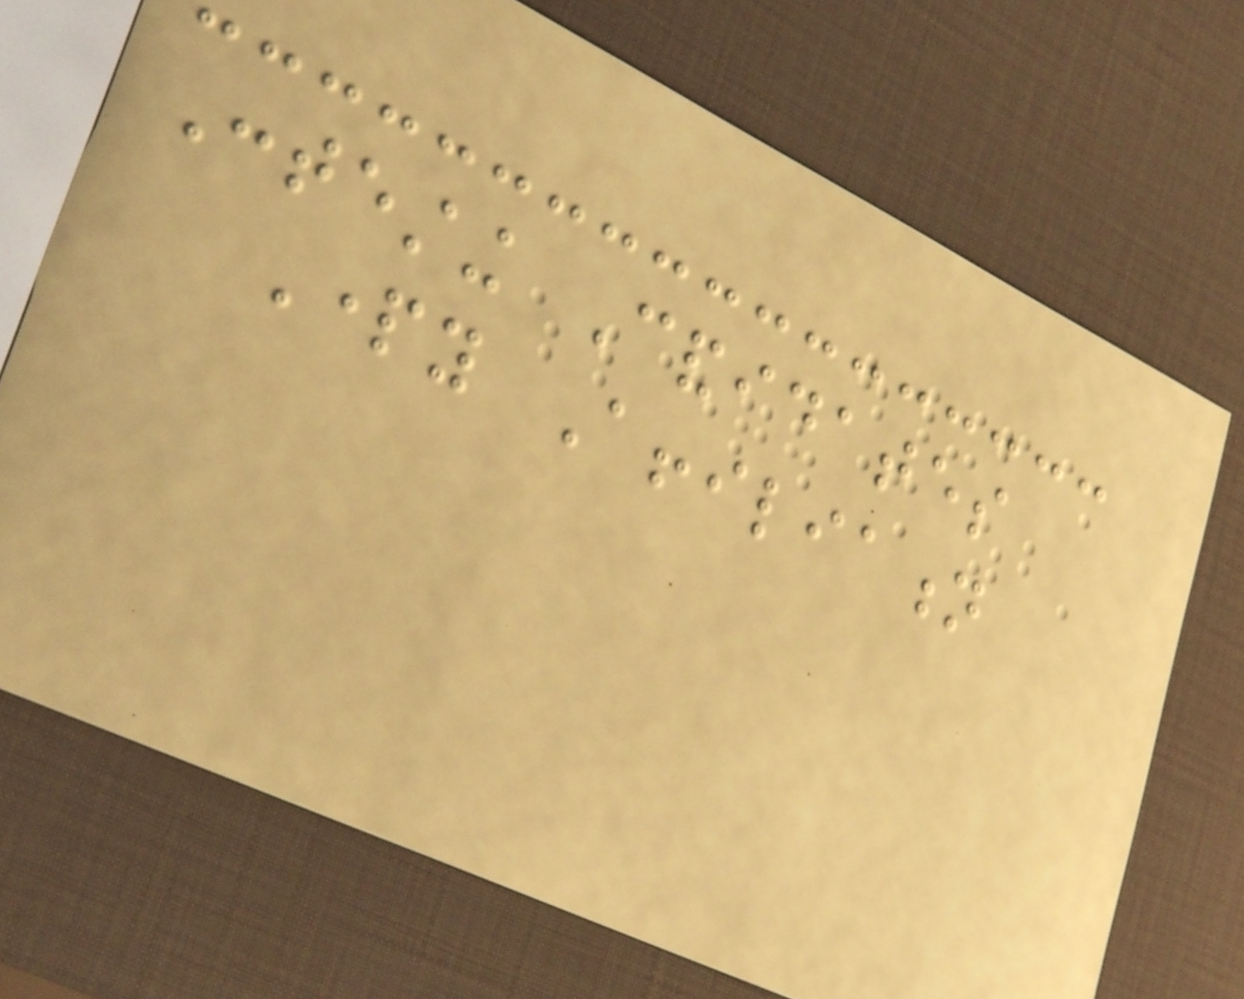Contesting Candidates
Party Affiliation
